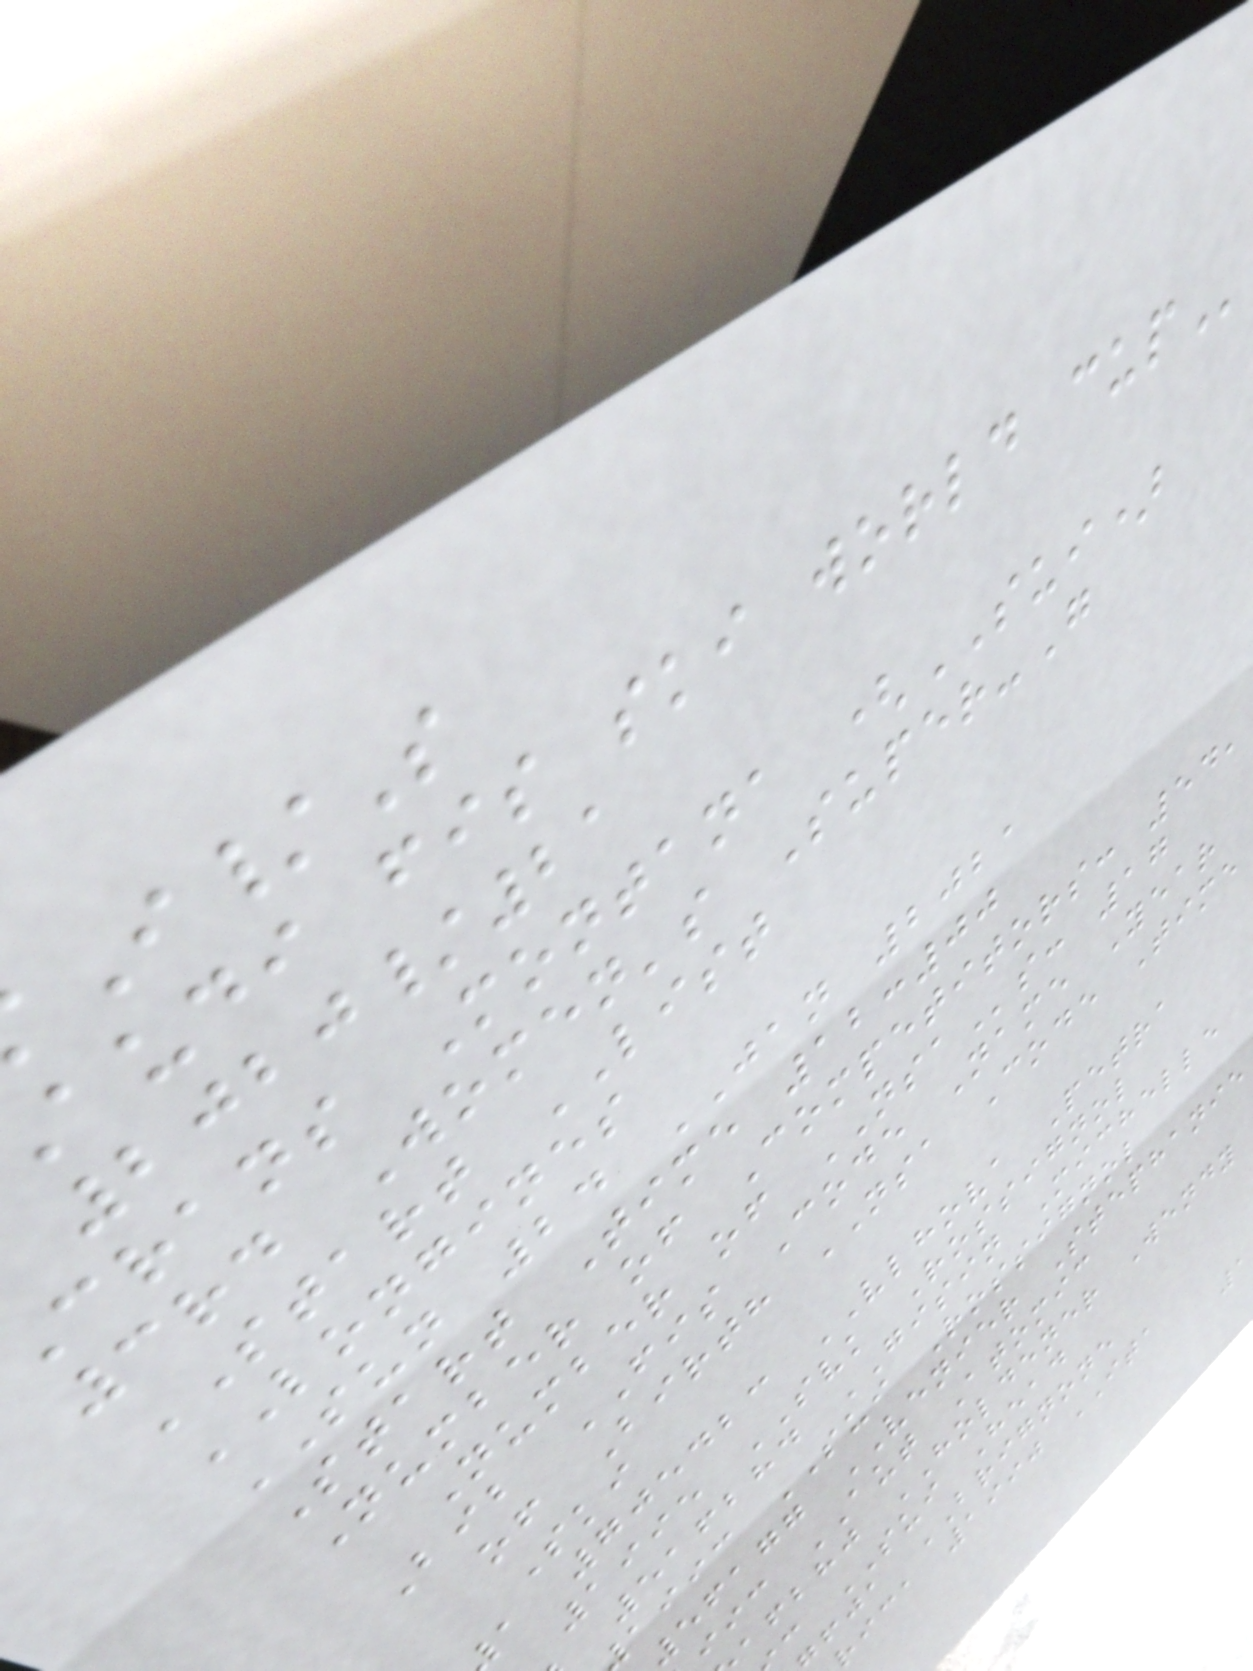I/S
audi fis ski world
2020/21
crans Montana (SUI)
3rd Women's Super-G
START LIST
LONGINES
SUN 24 JAN 2021
Start Time 12:00
Number of Competitors: 54,
Number of NSAs: 17
Bib FIS Code Name Year
of Birth NSA Code Time
Ski
a 705423 VLHOVA Petra
1995 SVK Rossignol
516284 GISIN Michelle
aiic SUI Rossignol
56177 VENIER Stephanie
iic AUT Atomic
afbhj HOLDENER Wendy
c SUI Head
fja BRIGNONE
rica 1990 ITA
